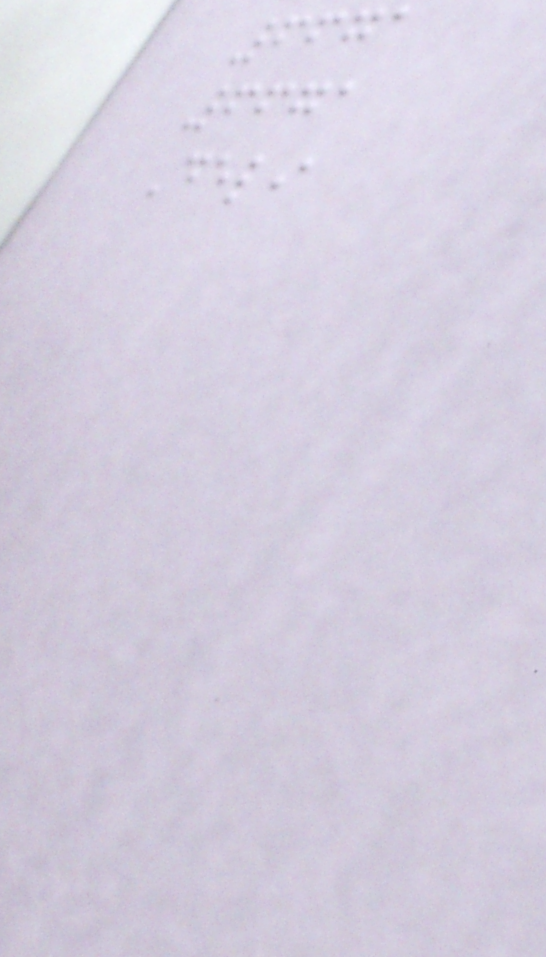6671
6671
Deli
